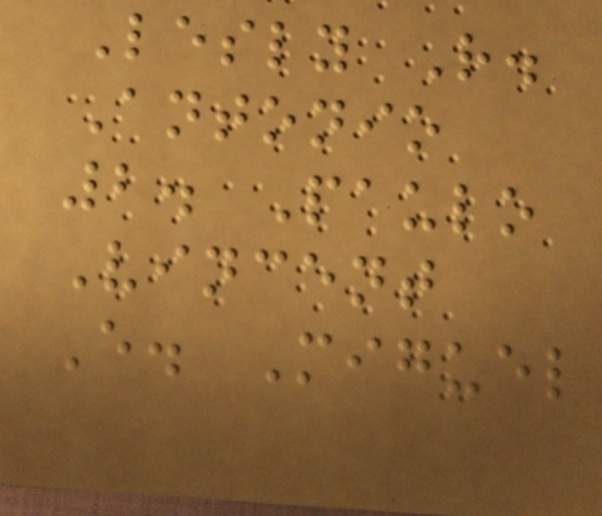Lesly R.
Antonio
2. Paulo
Vincent
E. Miguel
